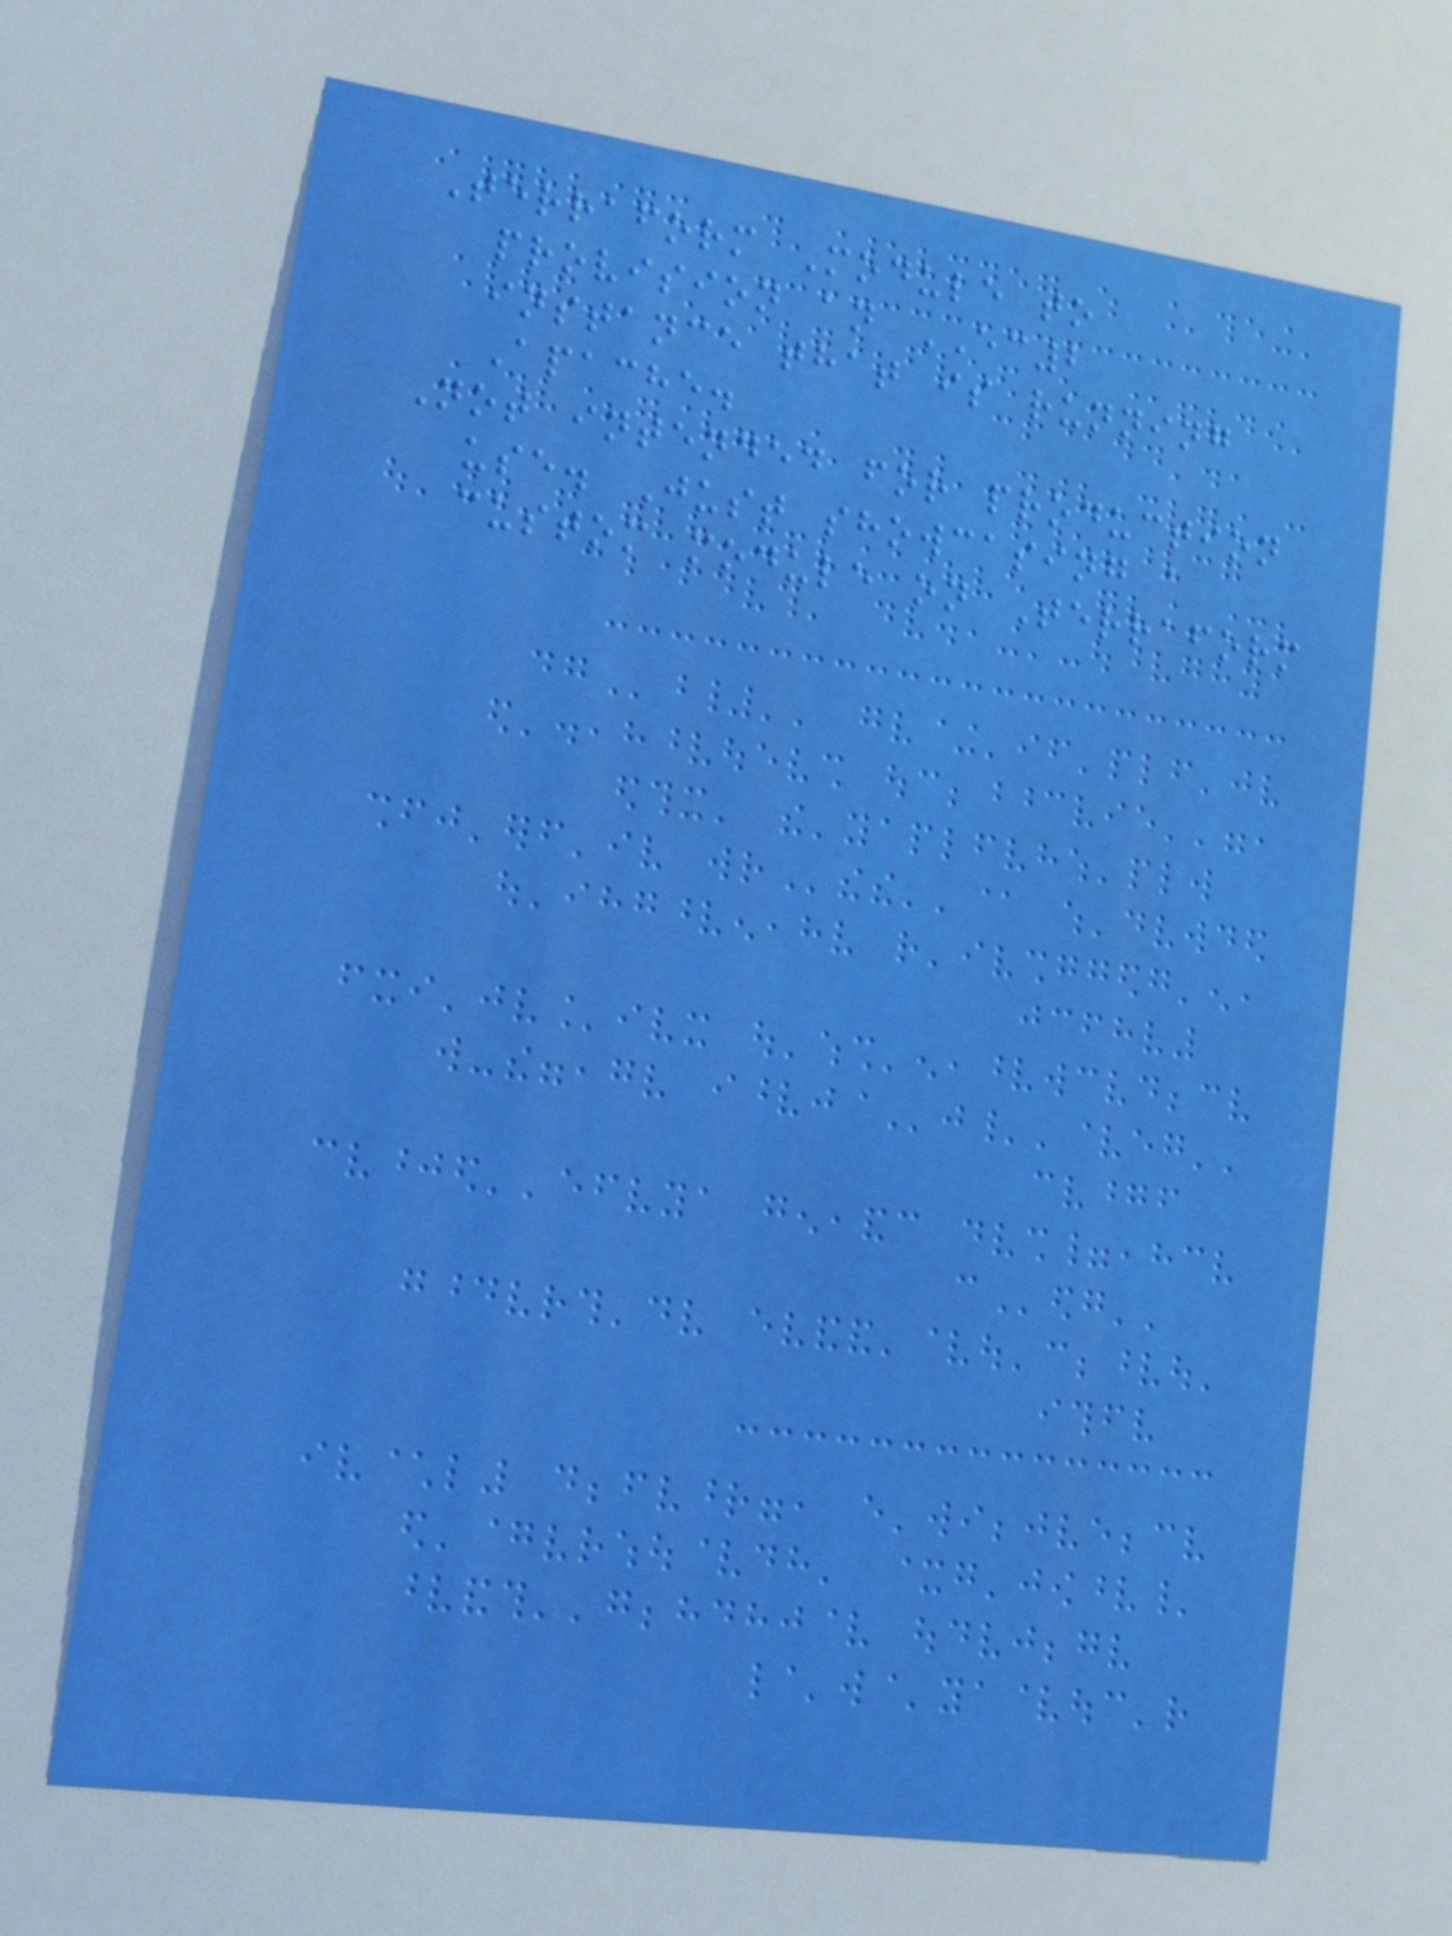Terraform Module to
provision an EC2
instance that is running
Apache.
Not intended for production
use. Just showcasing a
custom module on Terraform
